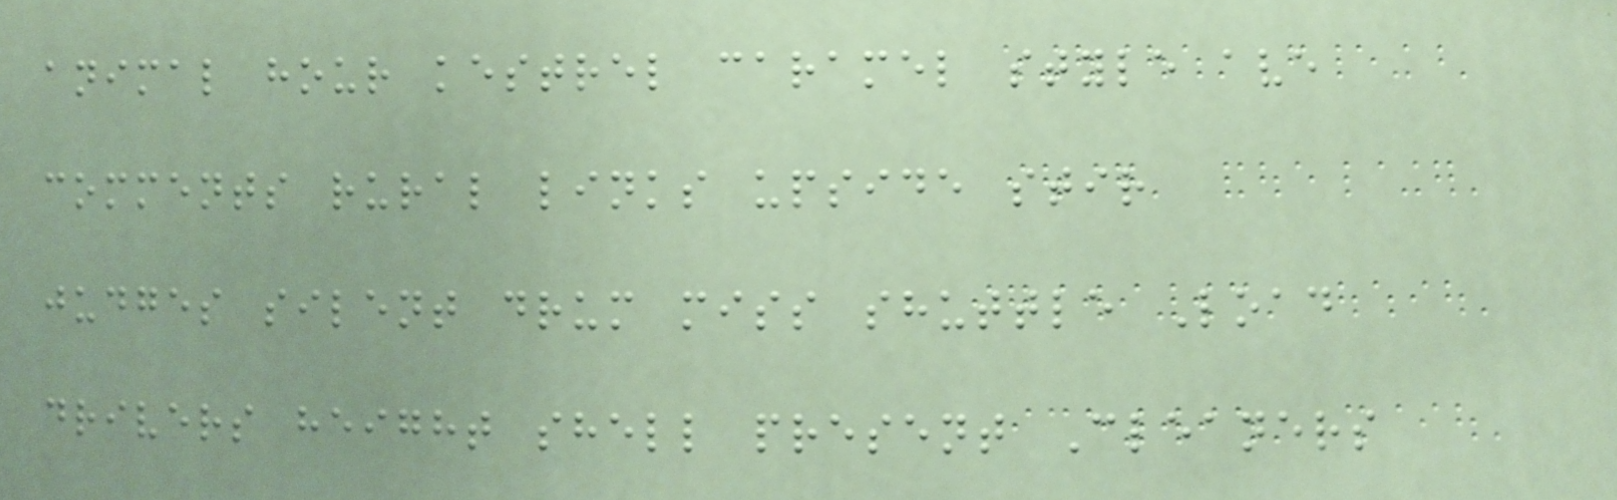animal hour kestrel caramel style ave
comments rural links upside stir
judges silent drum miss shuttle Load
drivers height shell present Cleaners
